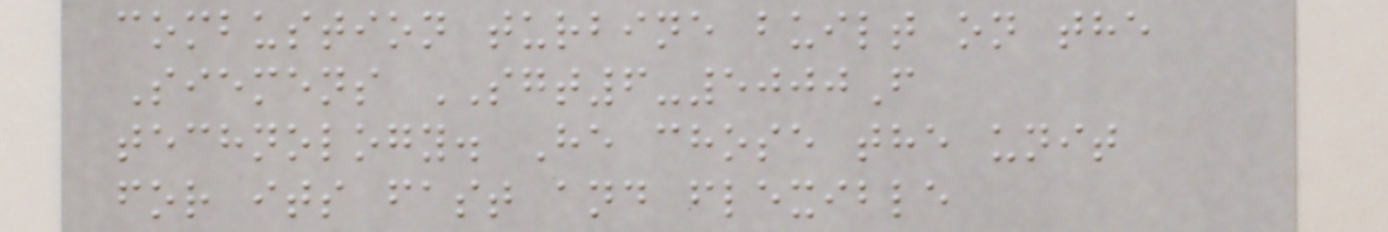combustion turbine built on the
Siemens SGT6-5000F
technology. He chose the unit
for its fast and flexible
